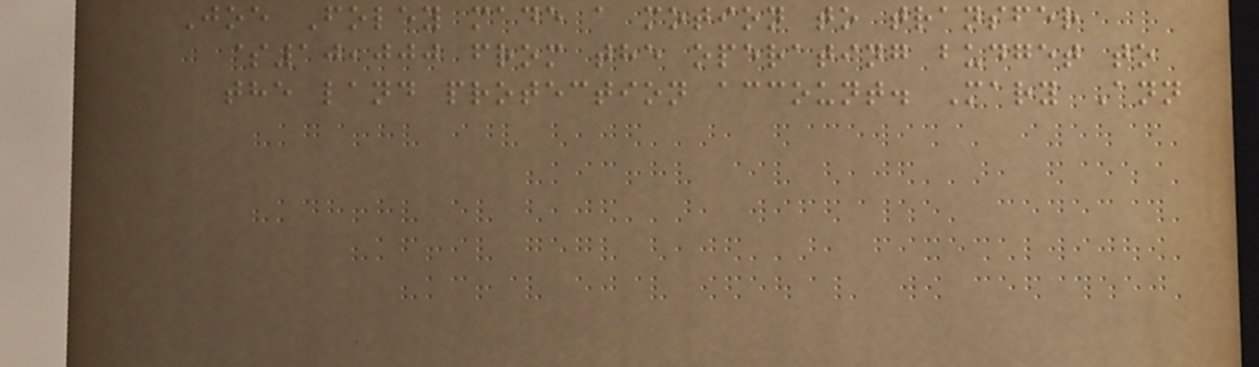Joe Foley made a motion to transfer
$10,000 from the operating budget to
the land protection account. Mary Ann
